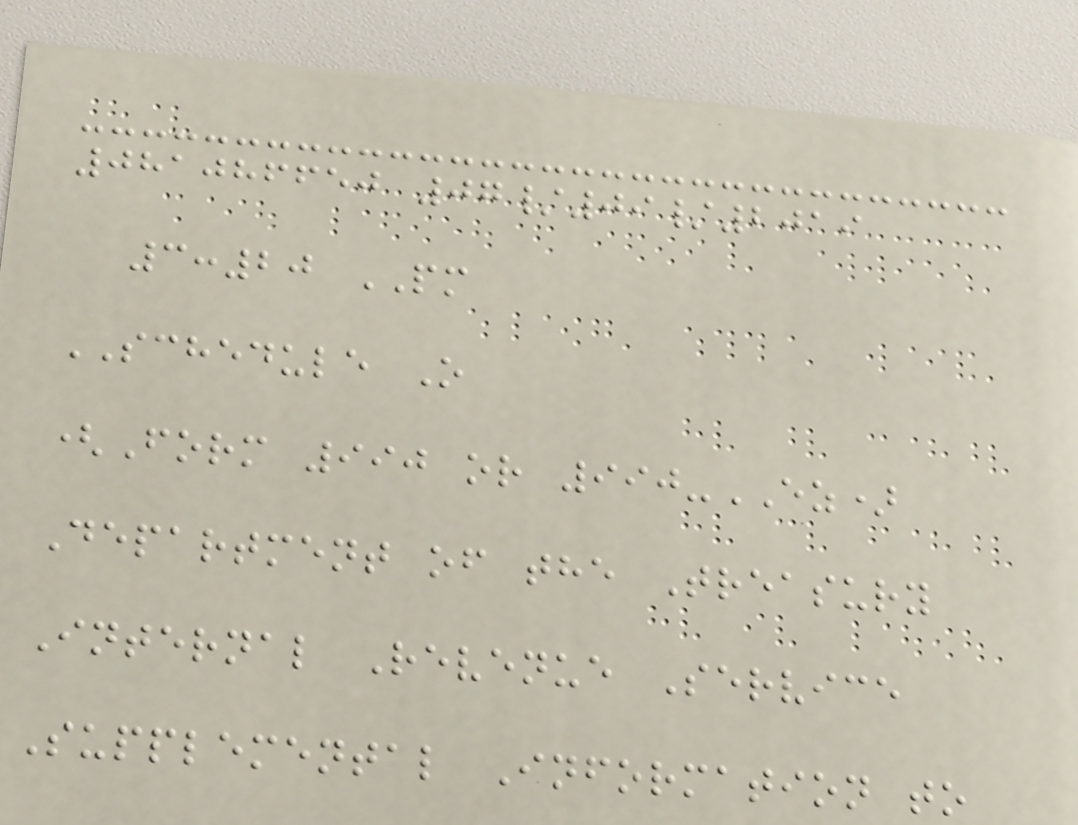081086650 07/09/2019
3:20 PM
SCHEDULE O
(Form 990 or 990-EZ)
Department of the Treasury
Internal Revenue Service
Supplemental Information to
